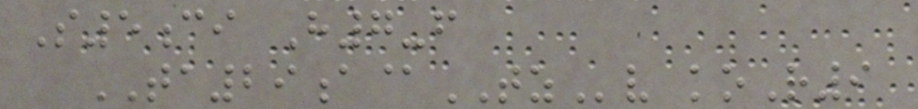S5ci H7-f
TA29a@TZv koR9
